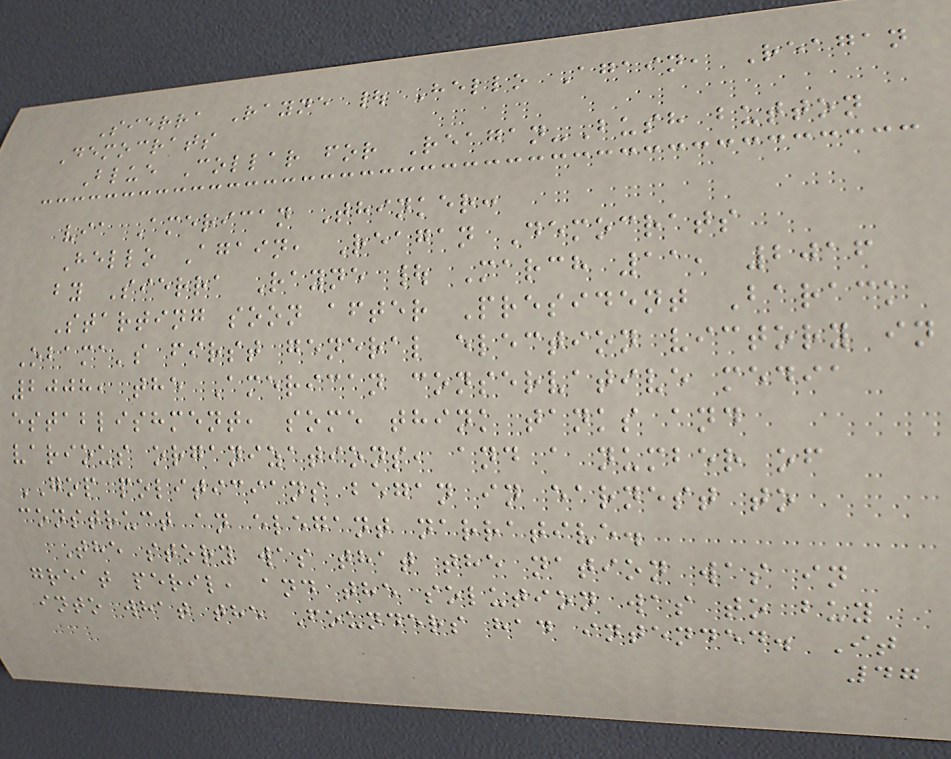Sierra Rayne | Hello Again, Reagan
Democrats
Blue Collar for Reagan-Bush button
via American Thinker:
Hello Again, Reagan Democrats
by Sierra Rayne | March 11, 2016
Starting soon after President Barack
Obama's first general election victory in
2008, the American conservative media
establishment, some think tanks and
various organizations, and a number of
GOP politicians began in earnest to
construct an elegant narrative.
The story was that the nation was in
great peril, and the solution was to buy
into what the Founders had intended. It
47
